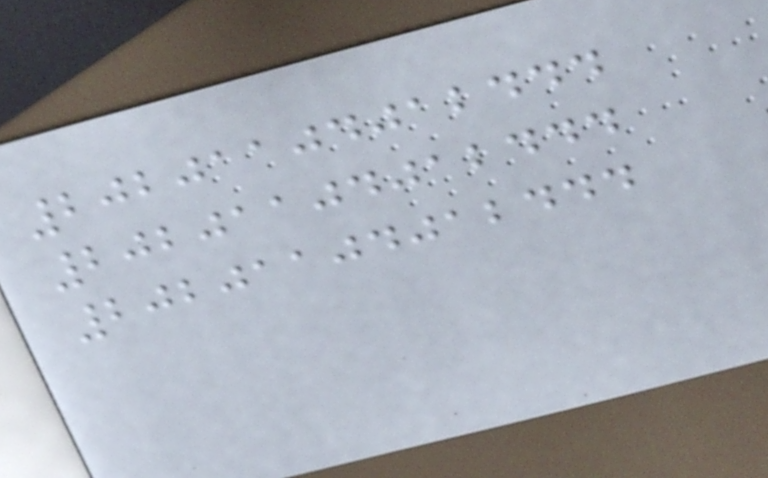20201104012444
20201104012444
20201104012444
